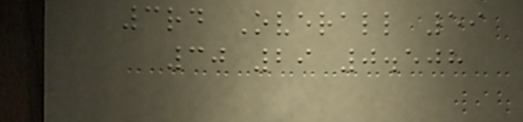3rd Overall 59
30 29 0.508
